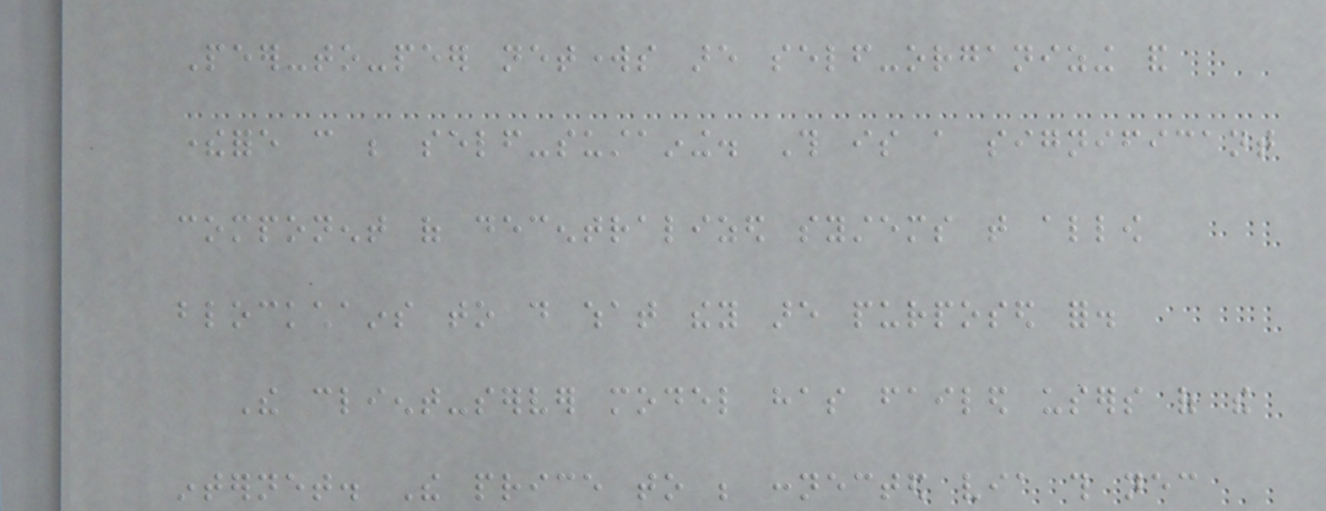Peer-to-peer networks are self-organizing and
therefore can be self-sustaining. This is a significant
component of decentralized systems that allow
blockchains to do what they are purposed for.
The client-server model has failed users of the
internet. The price to be connected via this necessary
